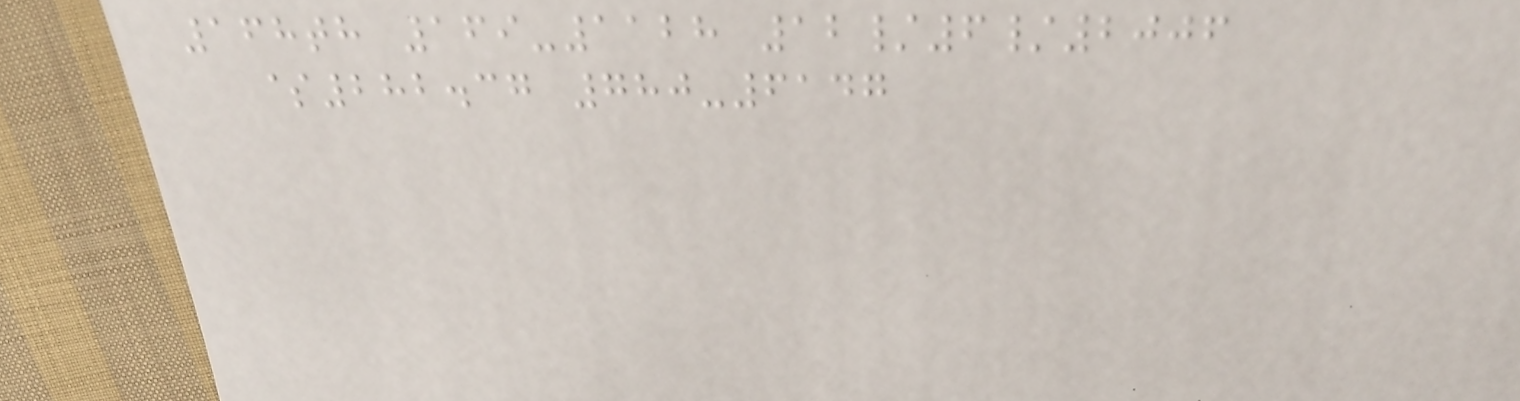168th 169-1128 12/6/2006
$282.37 780-6147
